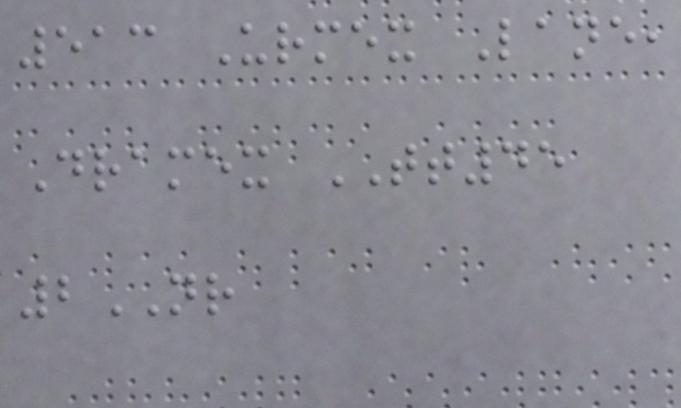513 Urmex Lane,
Dramex TT45
2NR
